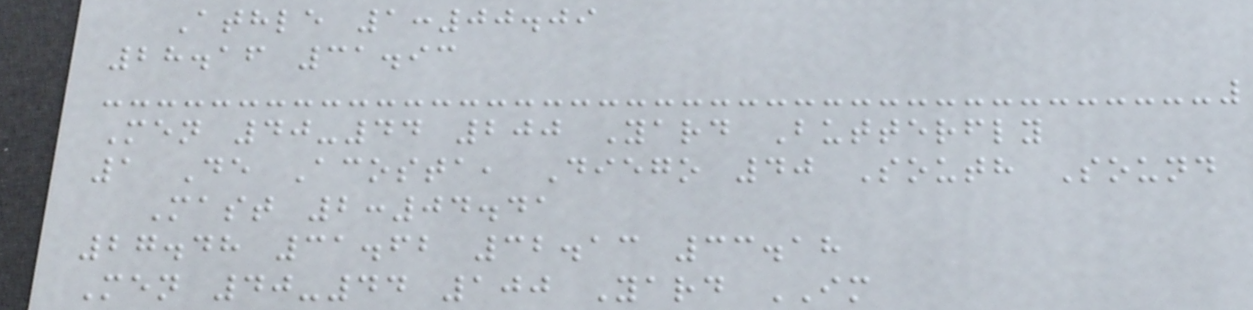Athle 1:00.09
28.16 31.93
Men 40-44 200 Yard Butterfly
1 De Acosta, Diego 40 South Sound
Mast 2:04.41
27.48 31.62 32.13 33.18
Men 40-44 100 Yard IM
